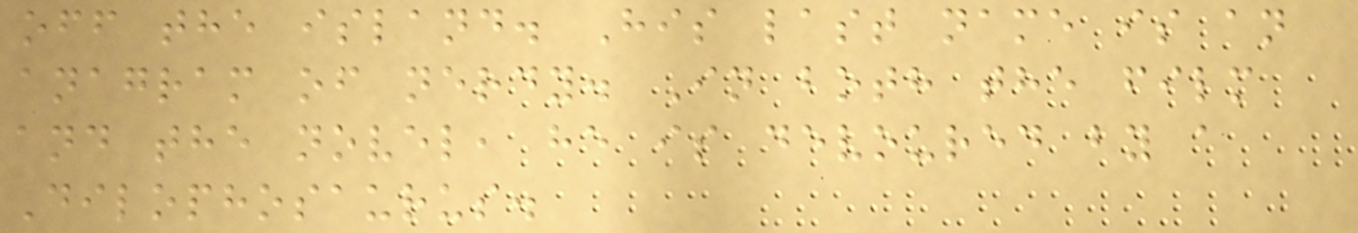off the island. His last name is an
anagram of nerdy. In both the film
and the novel, he is devoured by a
Dilophosaurus.
